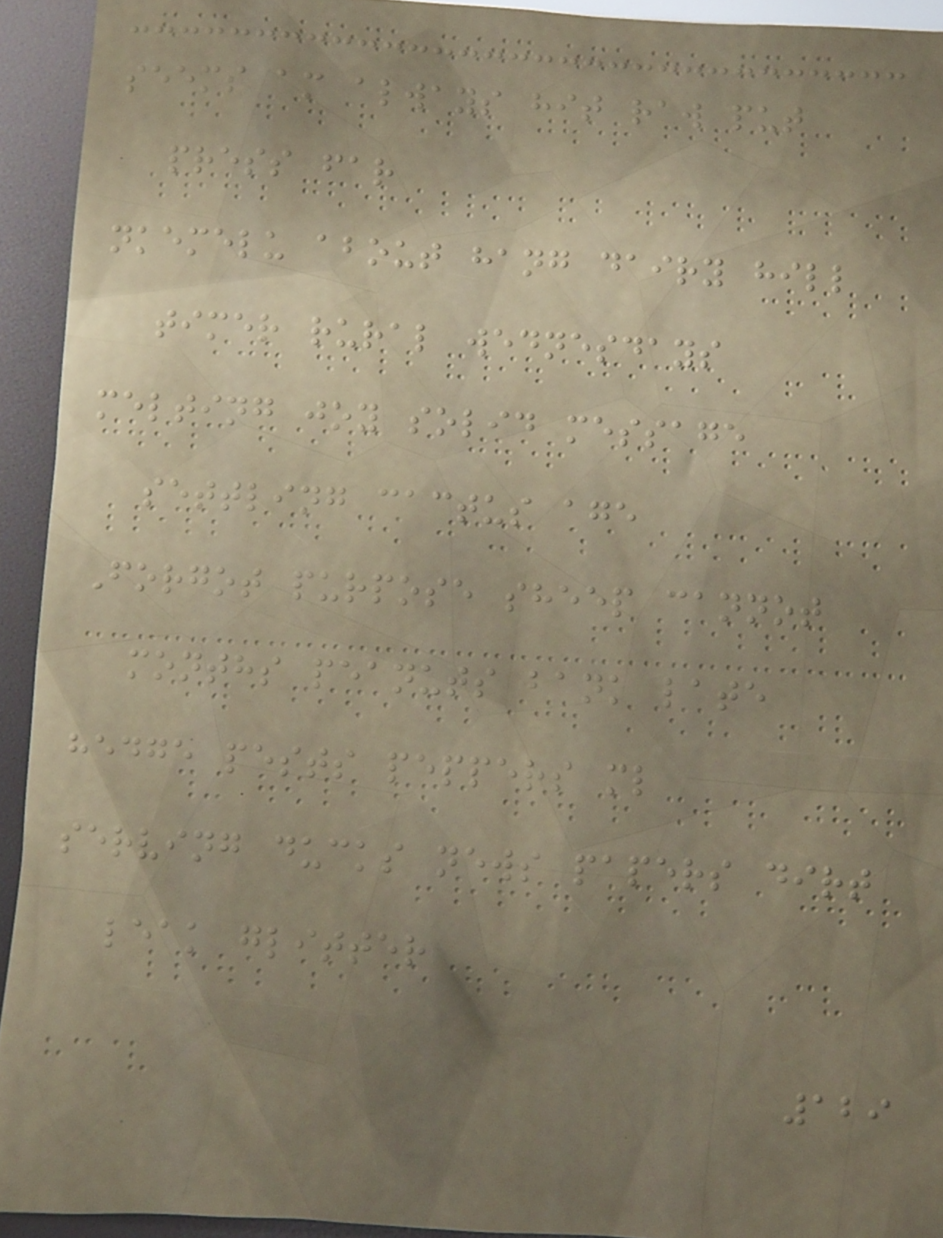seems am always hit raw put
press far
nkemelu about hang dairy hill
timer rural wednesdays
melting joy solid message
settling cactus age
Forgot purpose sheep cannot
months peanuts bank late
hedge pests peppers ml
serving ducks news papers dirt
leak glitter
129
